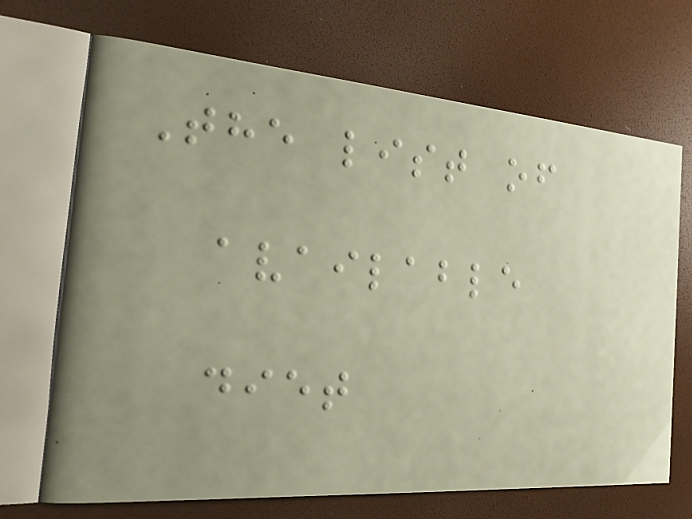The list of
available
diet
